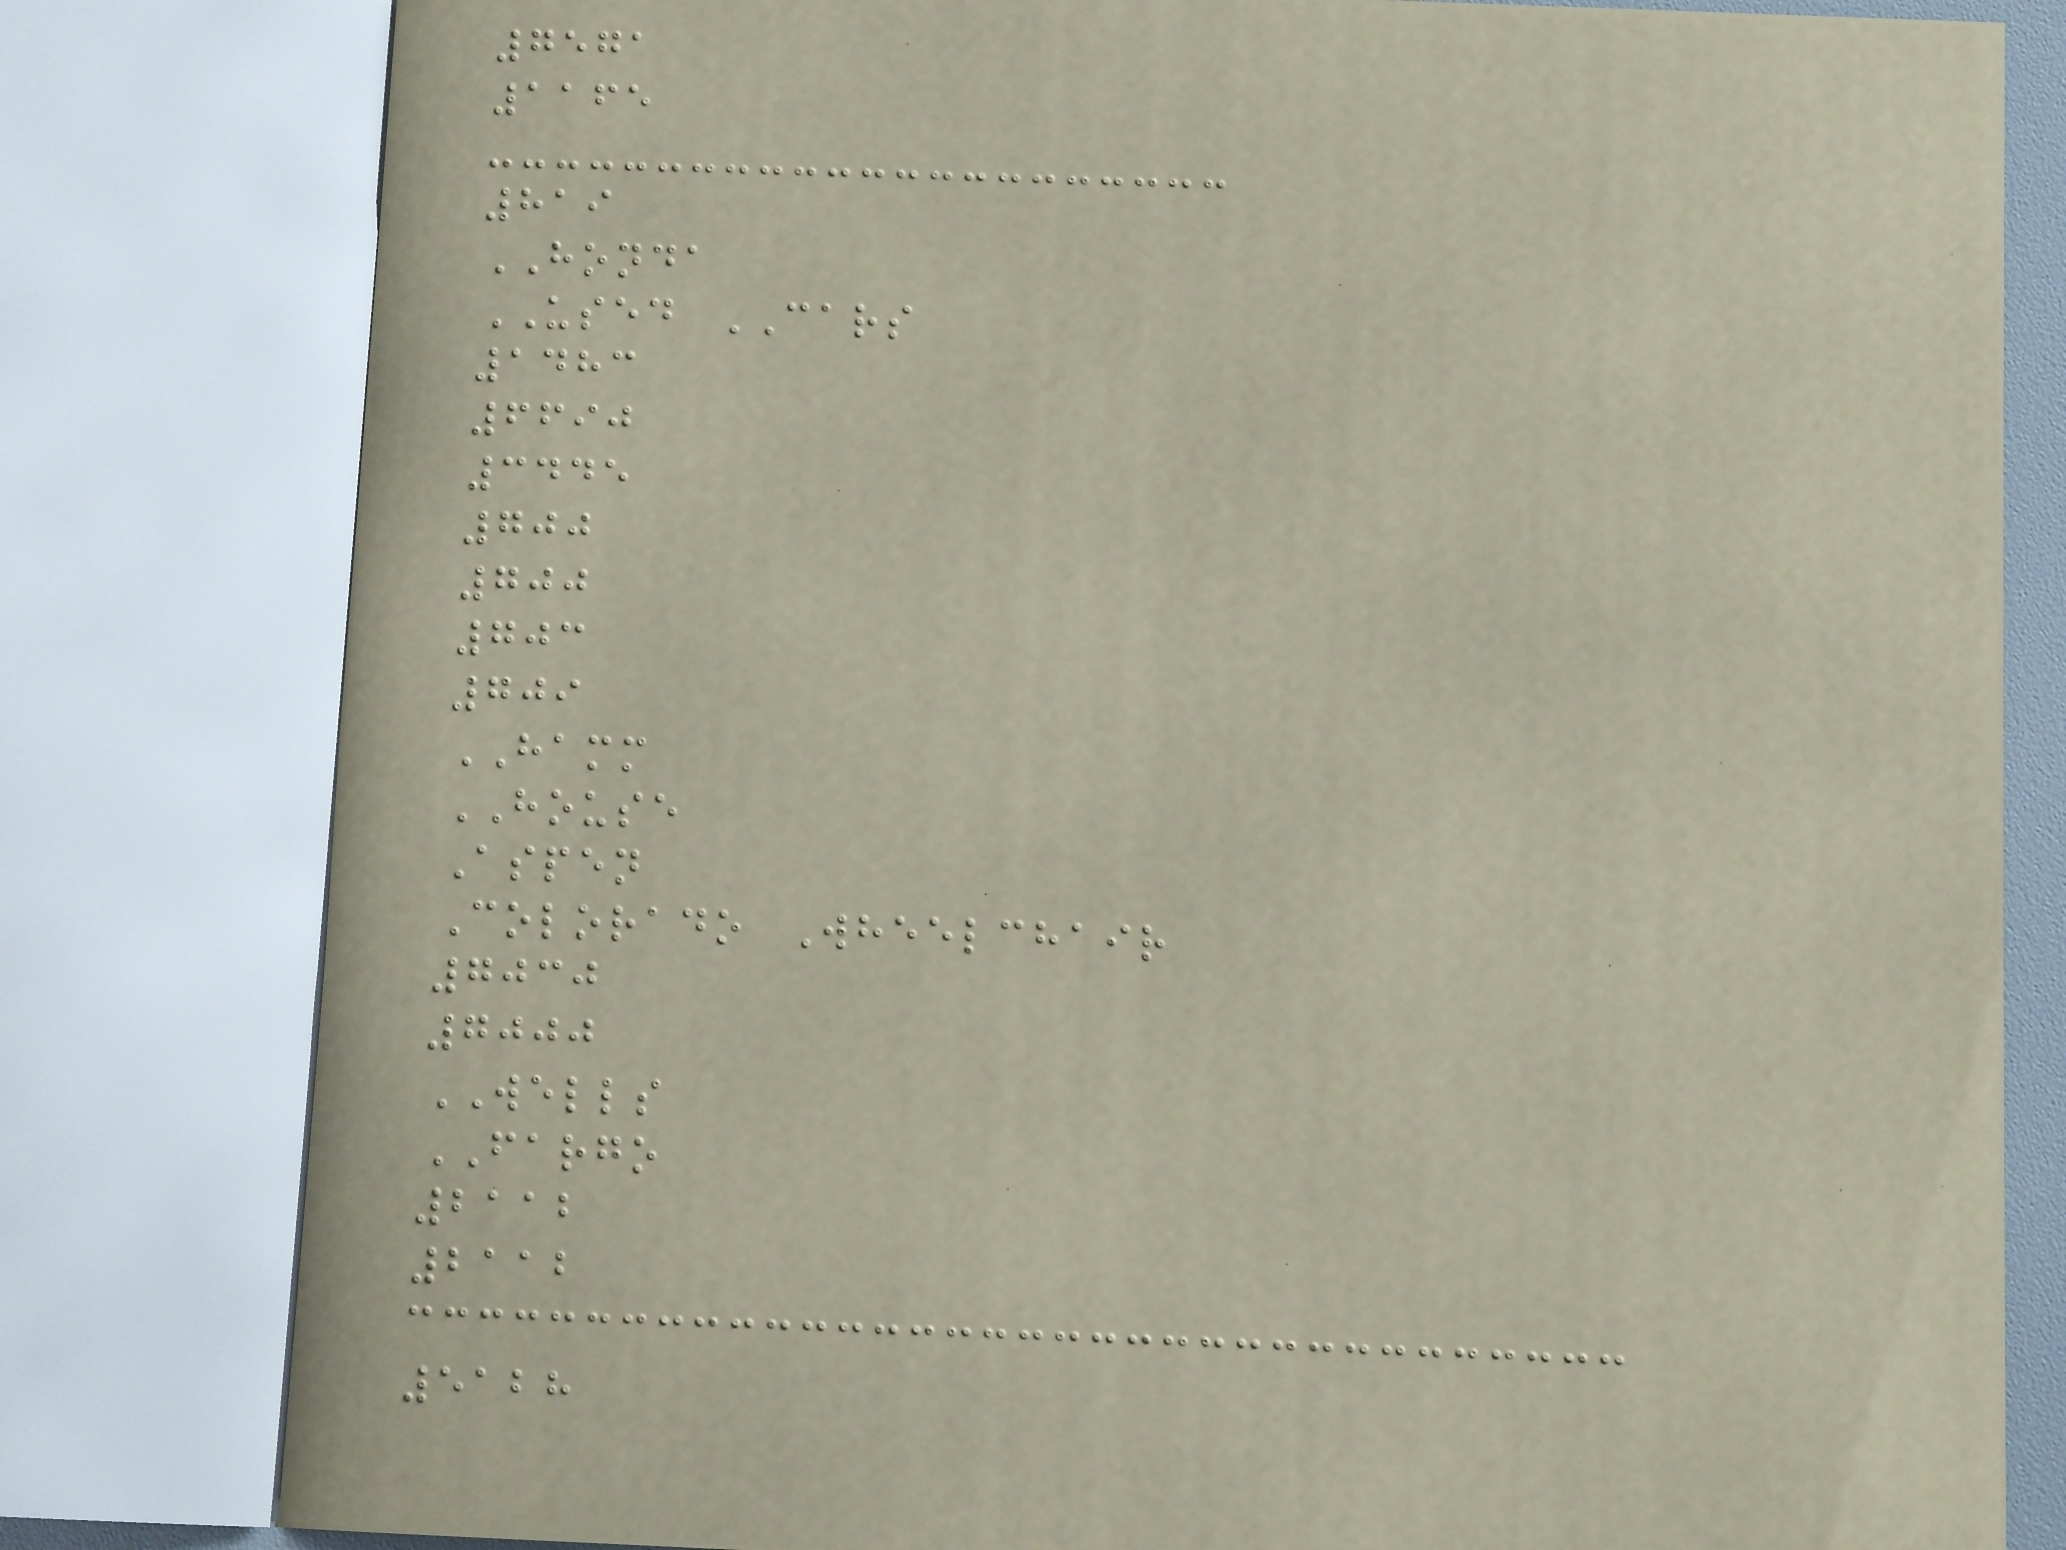7571
1165
819
HONDA
USED CARS
1483
6690
3445
700
700
703
709
HAMM
HOUSE
Aspen
Colorado Wheelchair
7030
7000
WELLS
FARGO
2112
2112
5128
